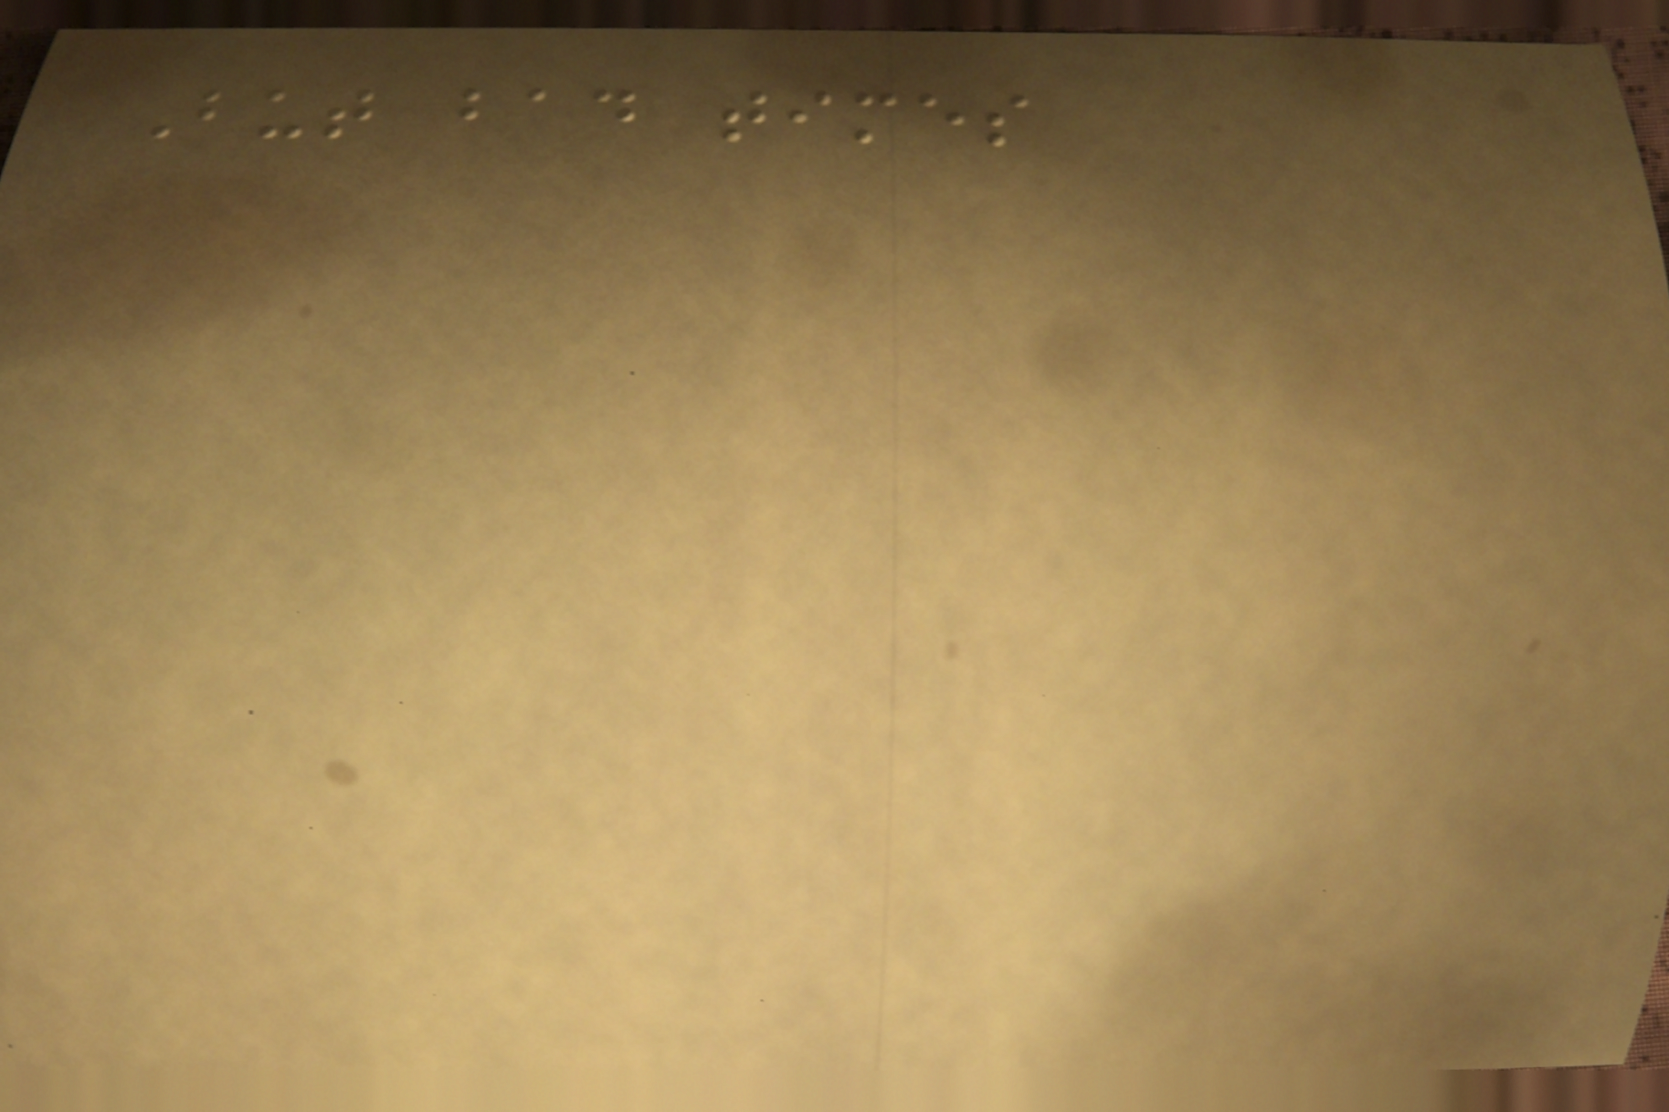But bad times
